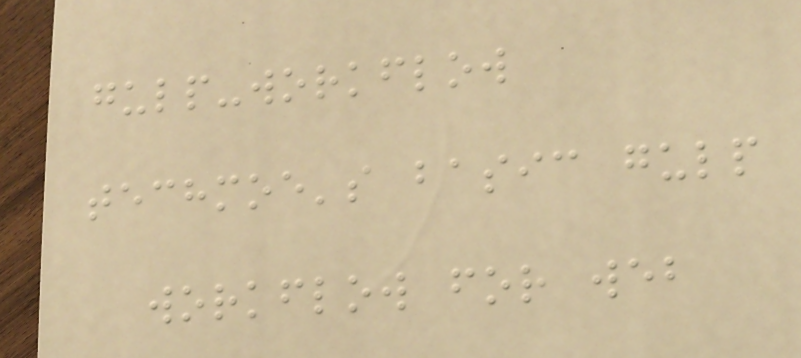gulp-workflow
techmoe's basic gulp
workflow for web
